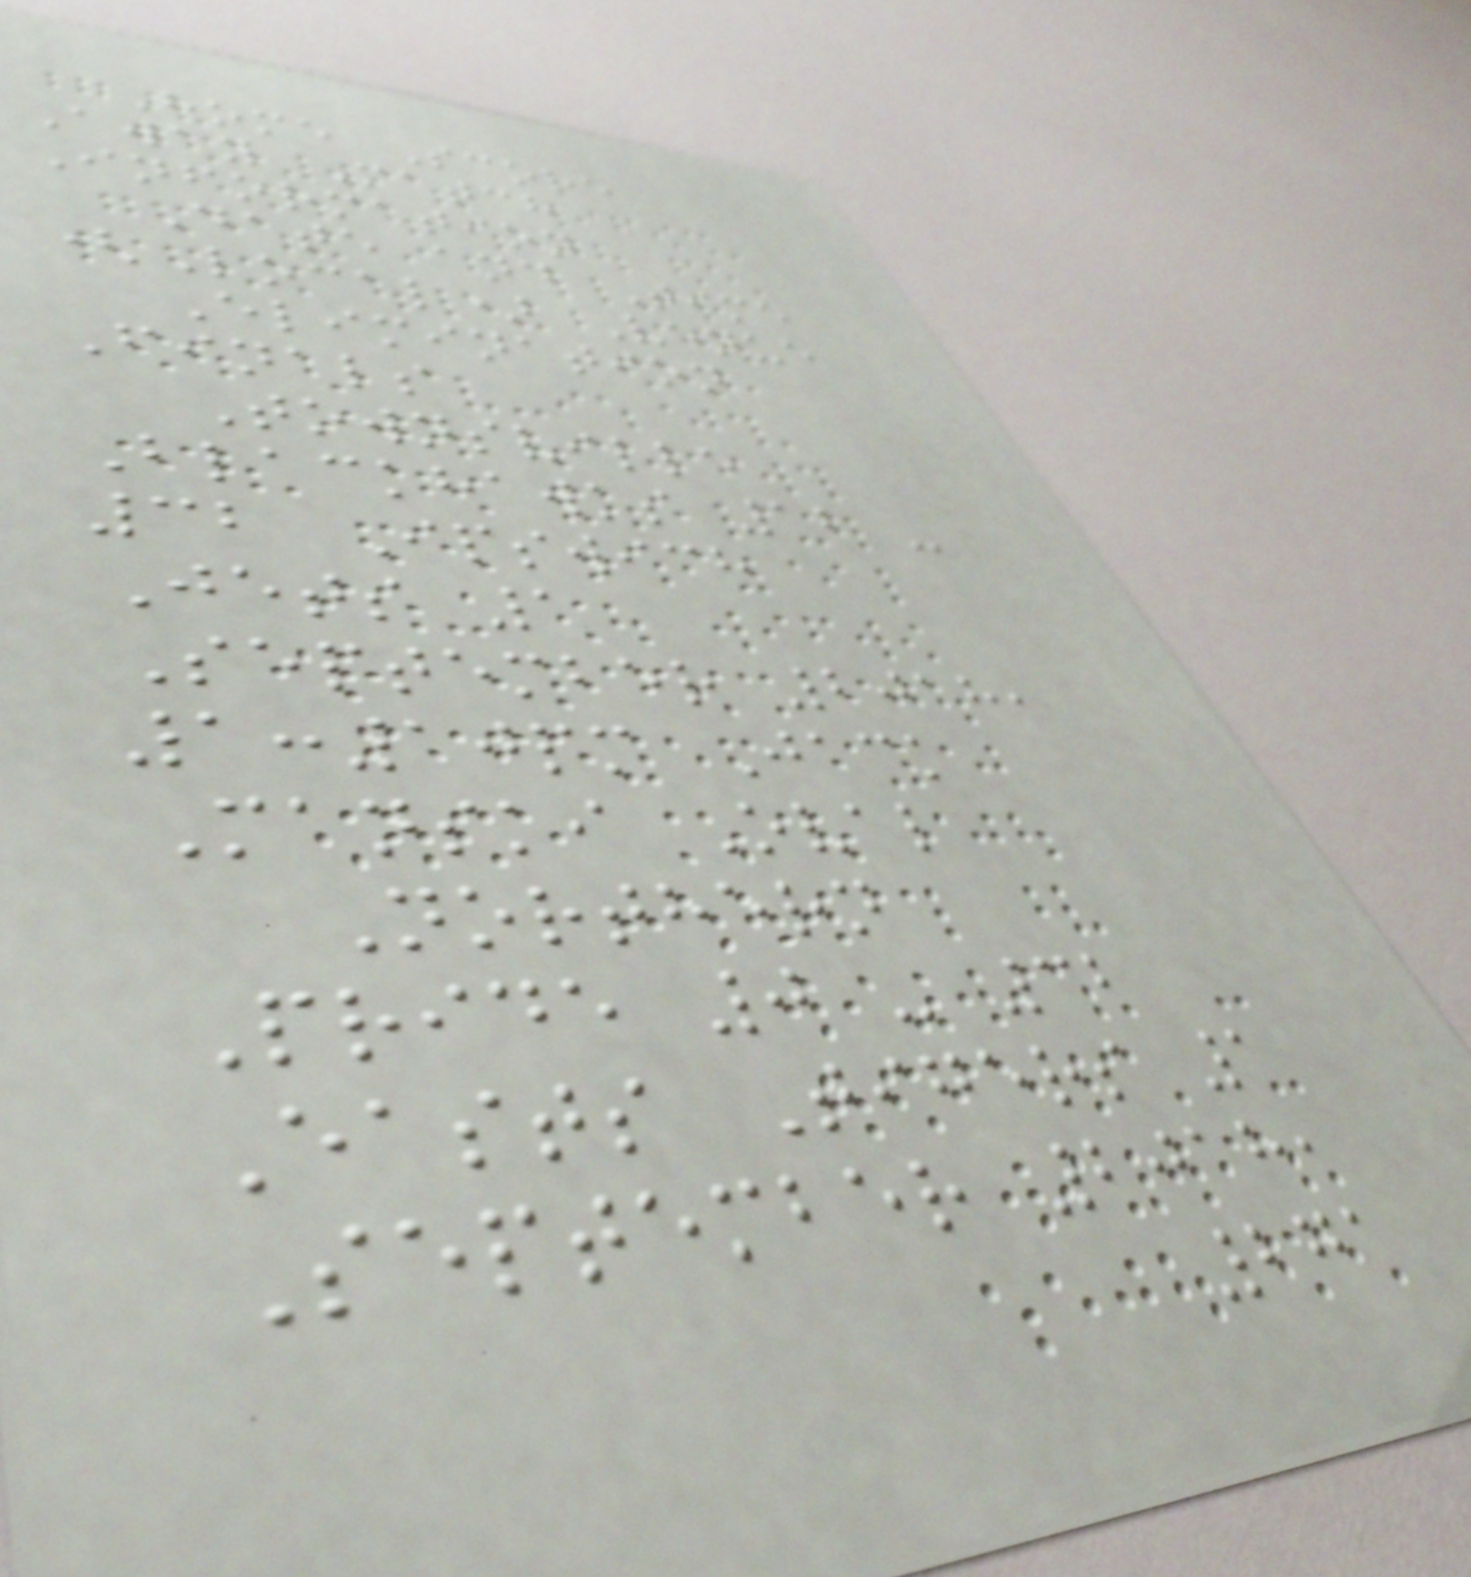Home Score
Away Match
Information
Date and Time
(Local) Venue
Elimination
Finals
Townsville
Blackhawks 12 -
32 Ipswich
Jets 1
September 2018,
1:10pm Jack
Manski Oval
Northern
Pride 0 - 32
Easts Tigers 1
September 2018,
271
